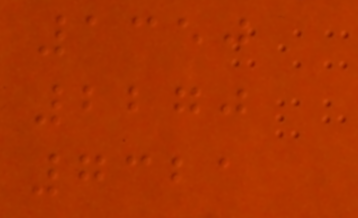1350
2270
7321
